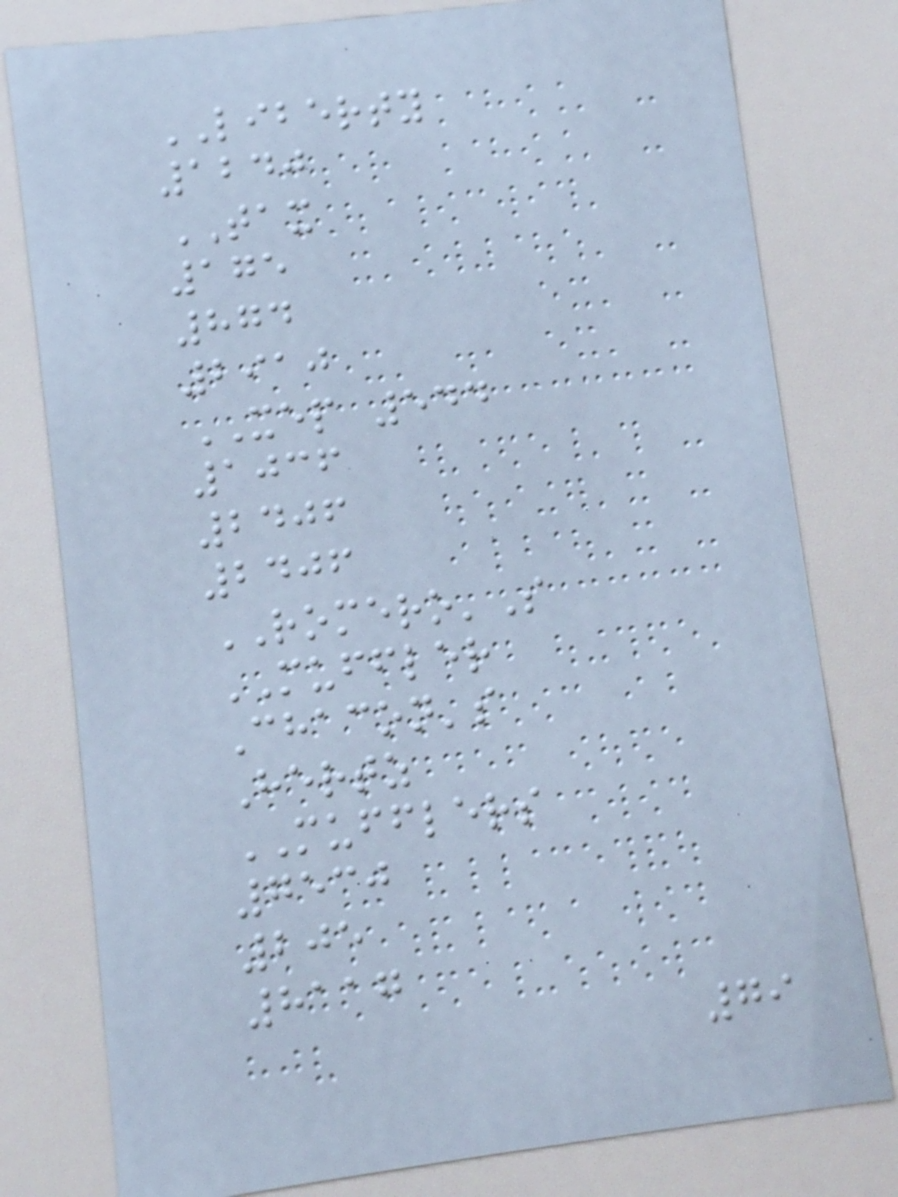LIBERTY
1240
TAX
175
874
2910
XEP 544
1036
2406
2406
ROMERO'S
MUFFLER
Chacon's
Hertz
MUFFLERS
7530
205
8117
79
